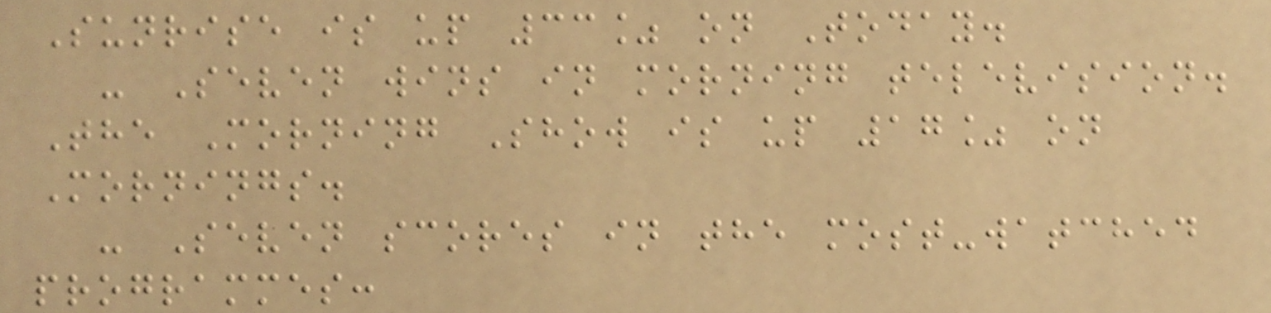Sunrise is up 33% on Today.
- Seven wins in morning television.
The Morning Show is up 17% on
Mornings.
- Seven scores in the most-watched
programmes:
